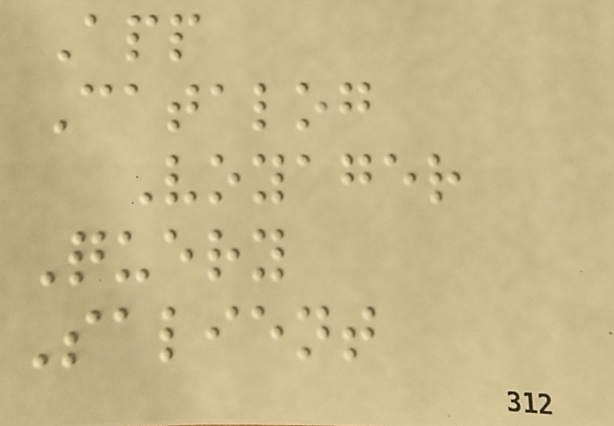App
Catalog
Voyager
Query
Salient
